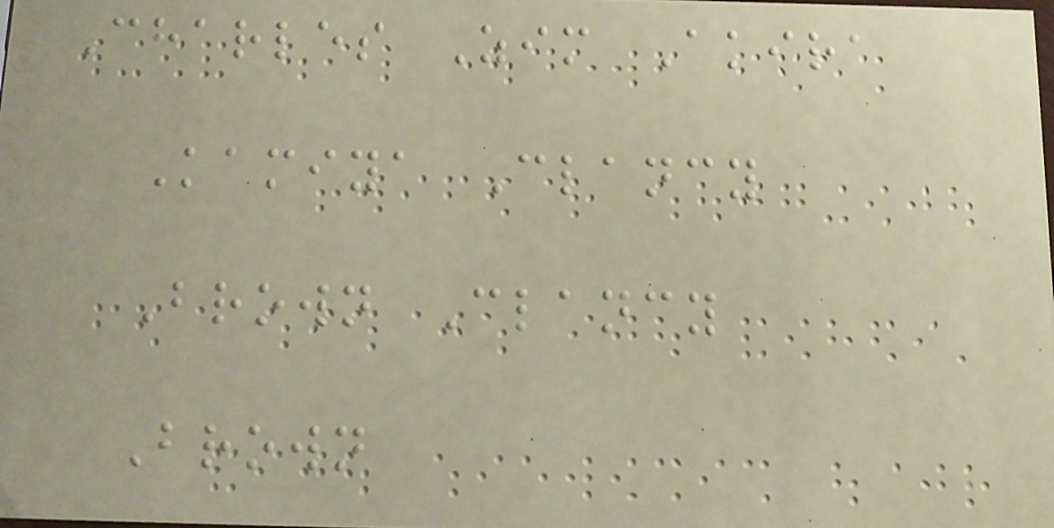Charles Zim Akira
Kamiya Clancy
Brown Clancy
Brown
